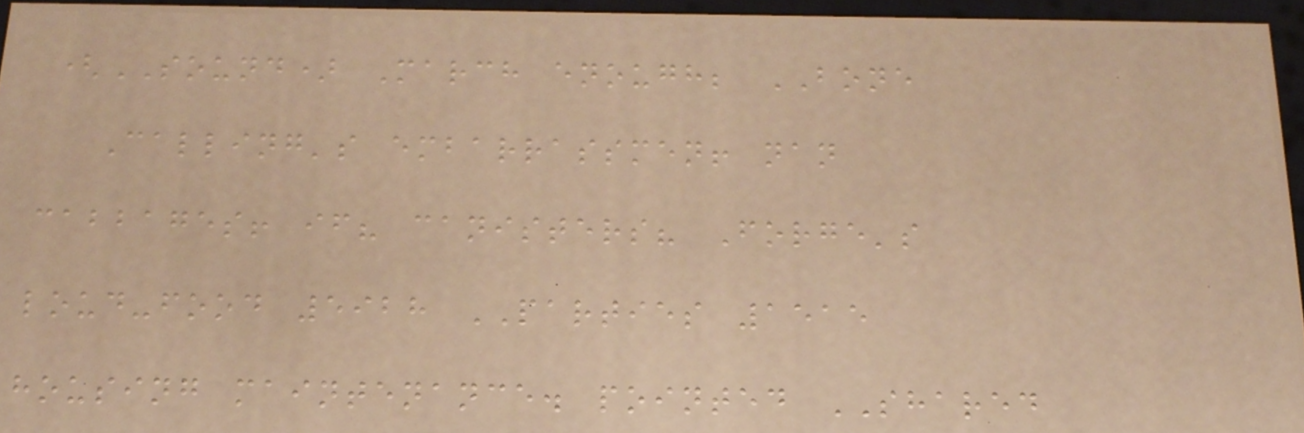(SOUND) March enough; BONE
Calling's embarrassmen! nan
cabbages! if? canisters? Forge's
loud-food 5928 PARTIES 1515
housing maintenance. pointed SHARED
